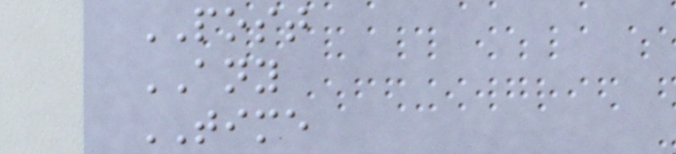POST
ANY
TIME
